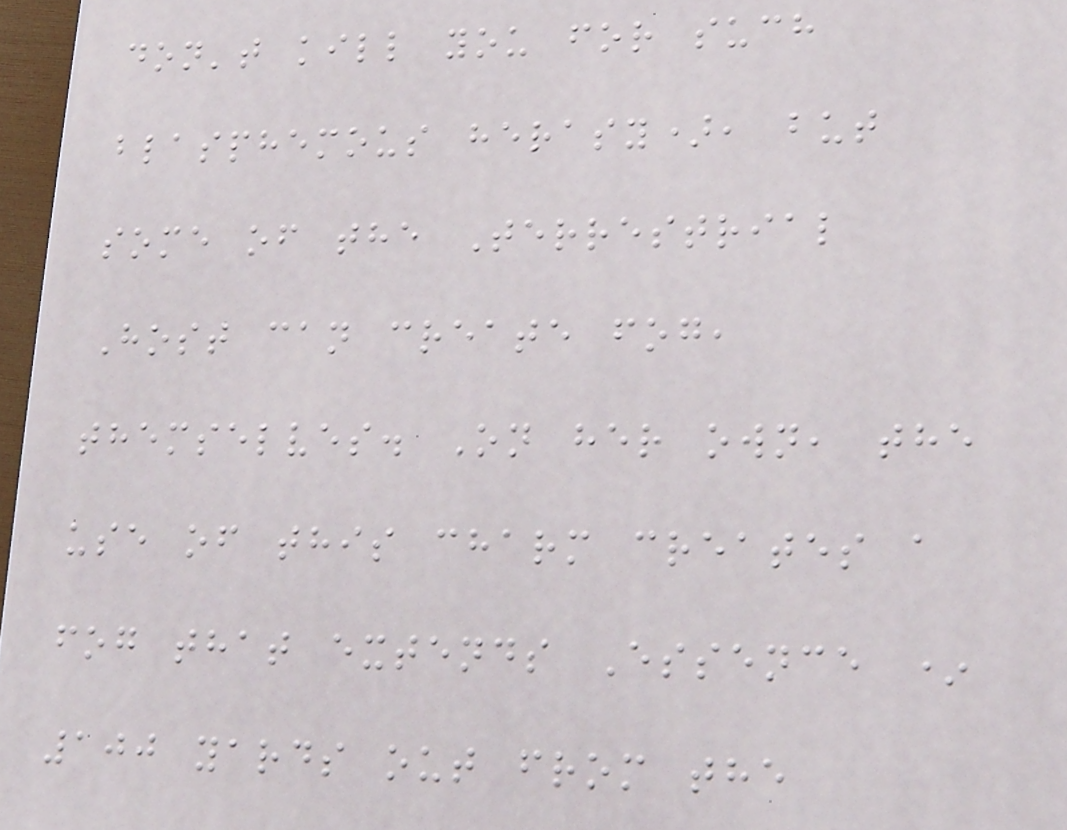don't kill you for such
blasphemous herasy), but
some of the Terrestrial
Host can create fog,
themselves. On her own, the
use of this charm creates a
fog that extends Essence *
100 yards out from the
